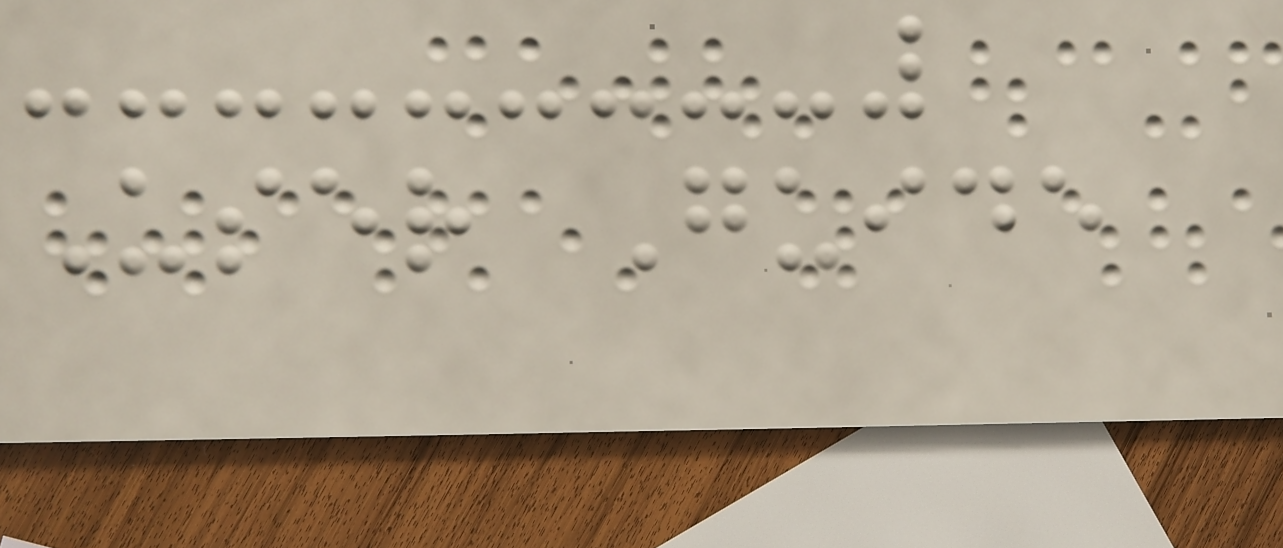User Guide
